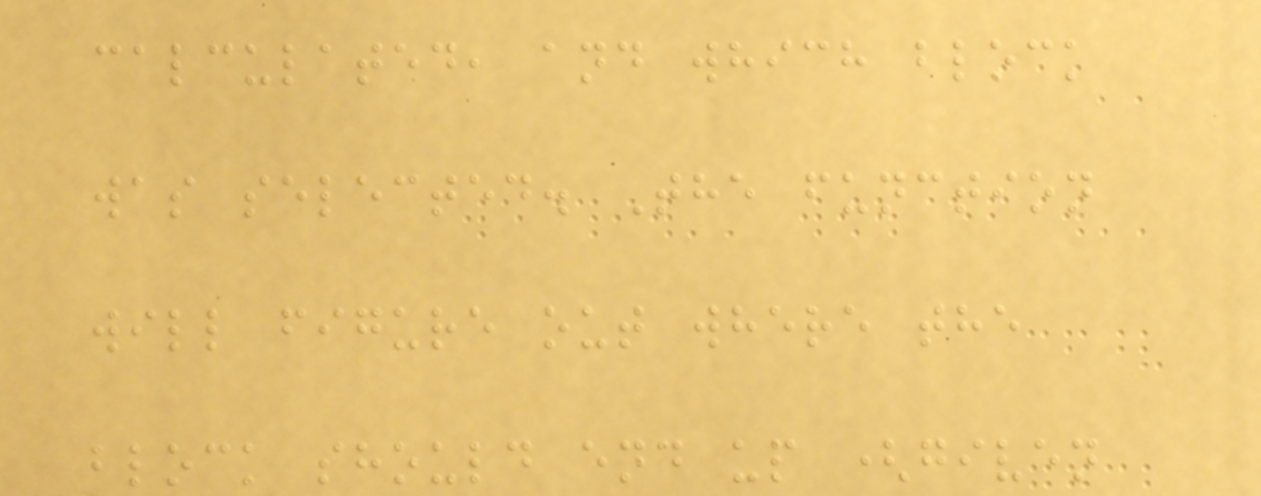calculated, and which block
was selected. The function
will figure out where the
block should end up (given
